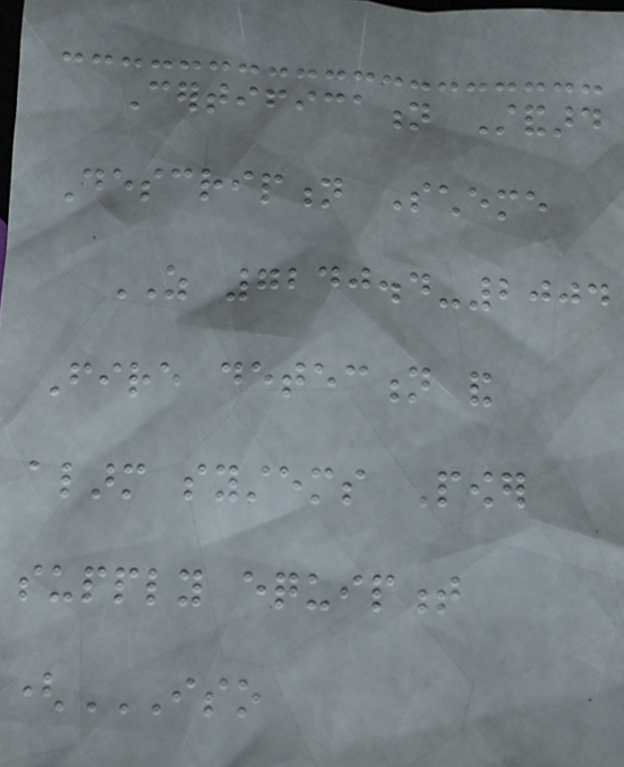Certification Standard
Description Scheme
AS 7240.4-2004
Fire detection and
alarm systems Power
supply equipment
(ISO
